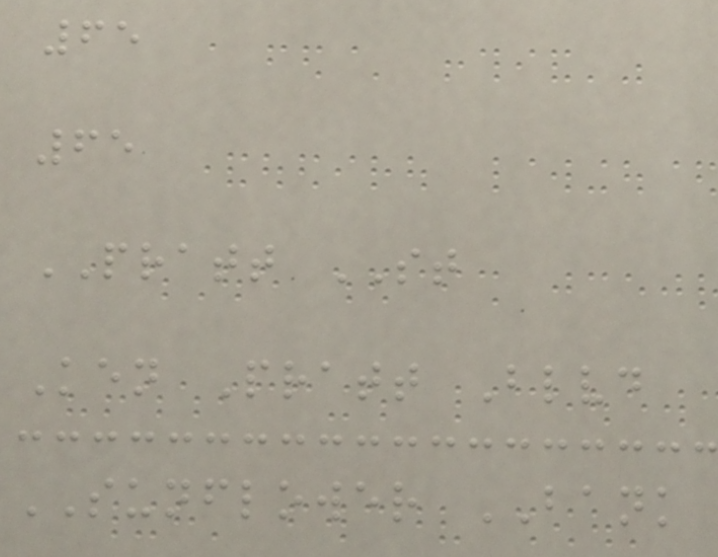65
65
PRATT ST
Ken Pratt Blvd
SUNFLOWER BANK
